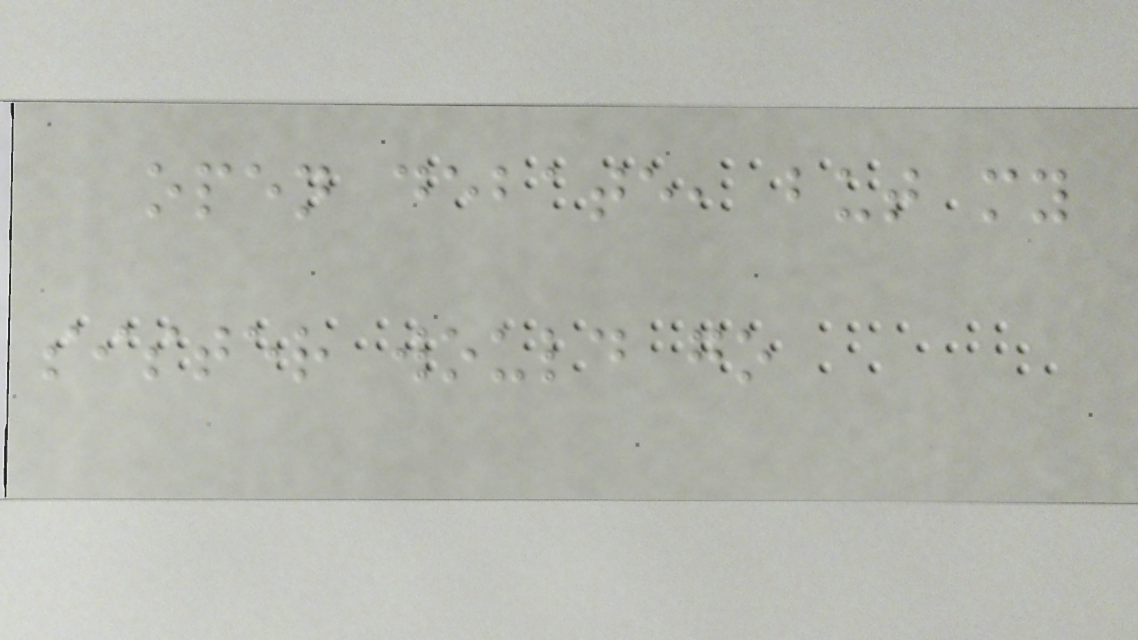open debate, but my
sister would go
